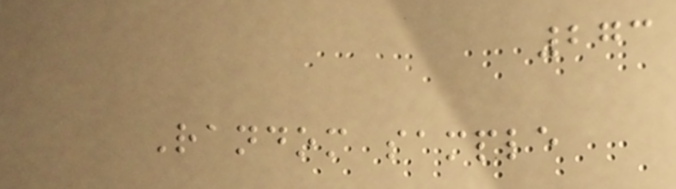273
Random sample
